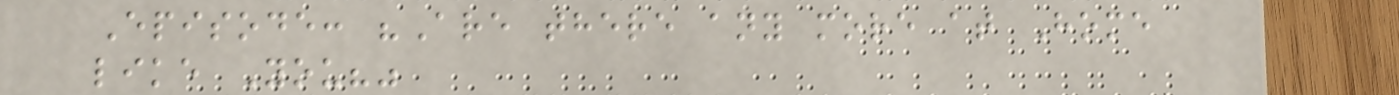Episode: "Are there any more at Home
like You?"
